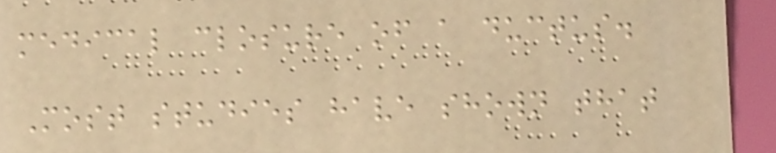medical closure of a ductus.
Most studies have shown that
